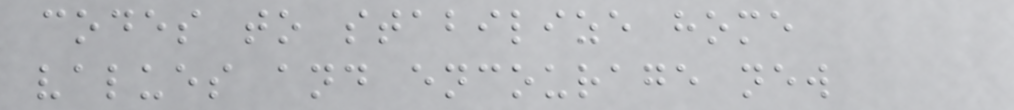codes to stabilize home
values and encourage new
